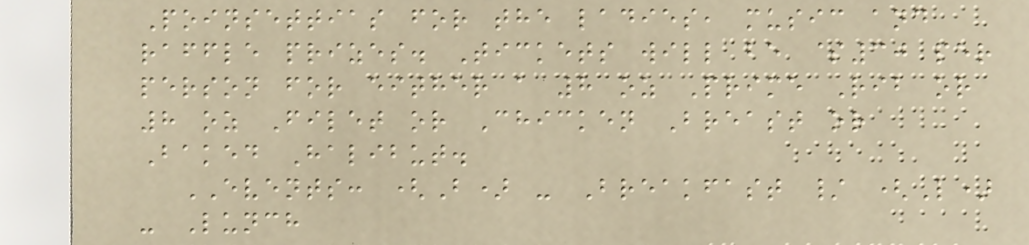Poinsettias for the ladies, music and
raffle prizes. Tickets will be $30 per
person for either a 8 oz Prime Rib or
8 oz Filet or Chicken Breast or
Baked Halibut.
EVENTS: (B) - Breakfast / (L)
- Lunch
